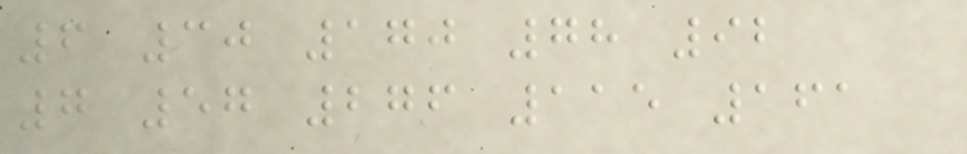6 30 170 78 92
7 57 276 115 161
